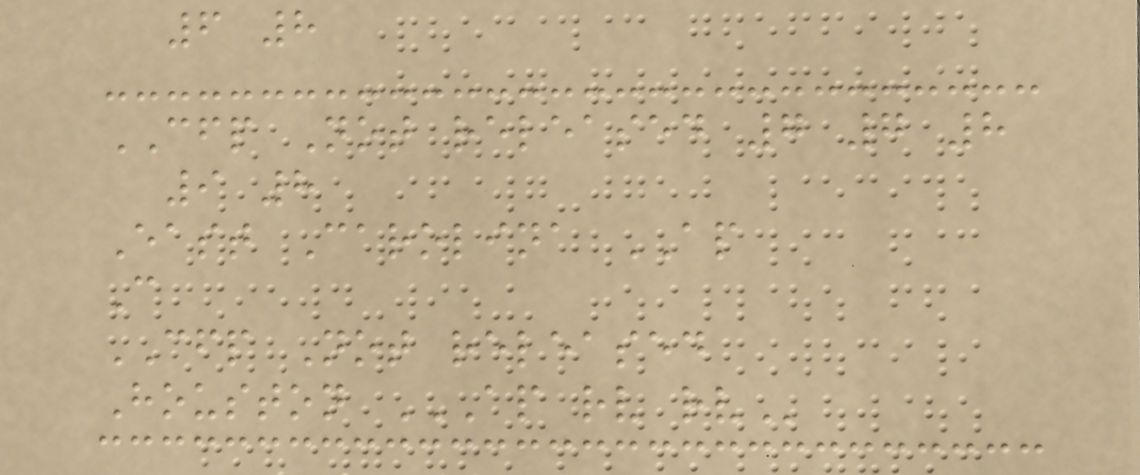6 8
CFP Not released 7 7 8
9 8
East Carolina AP
C
CFP Not released
Houston AP RV RV
